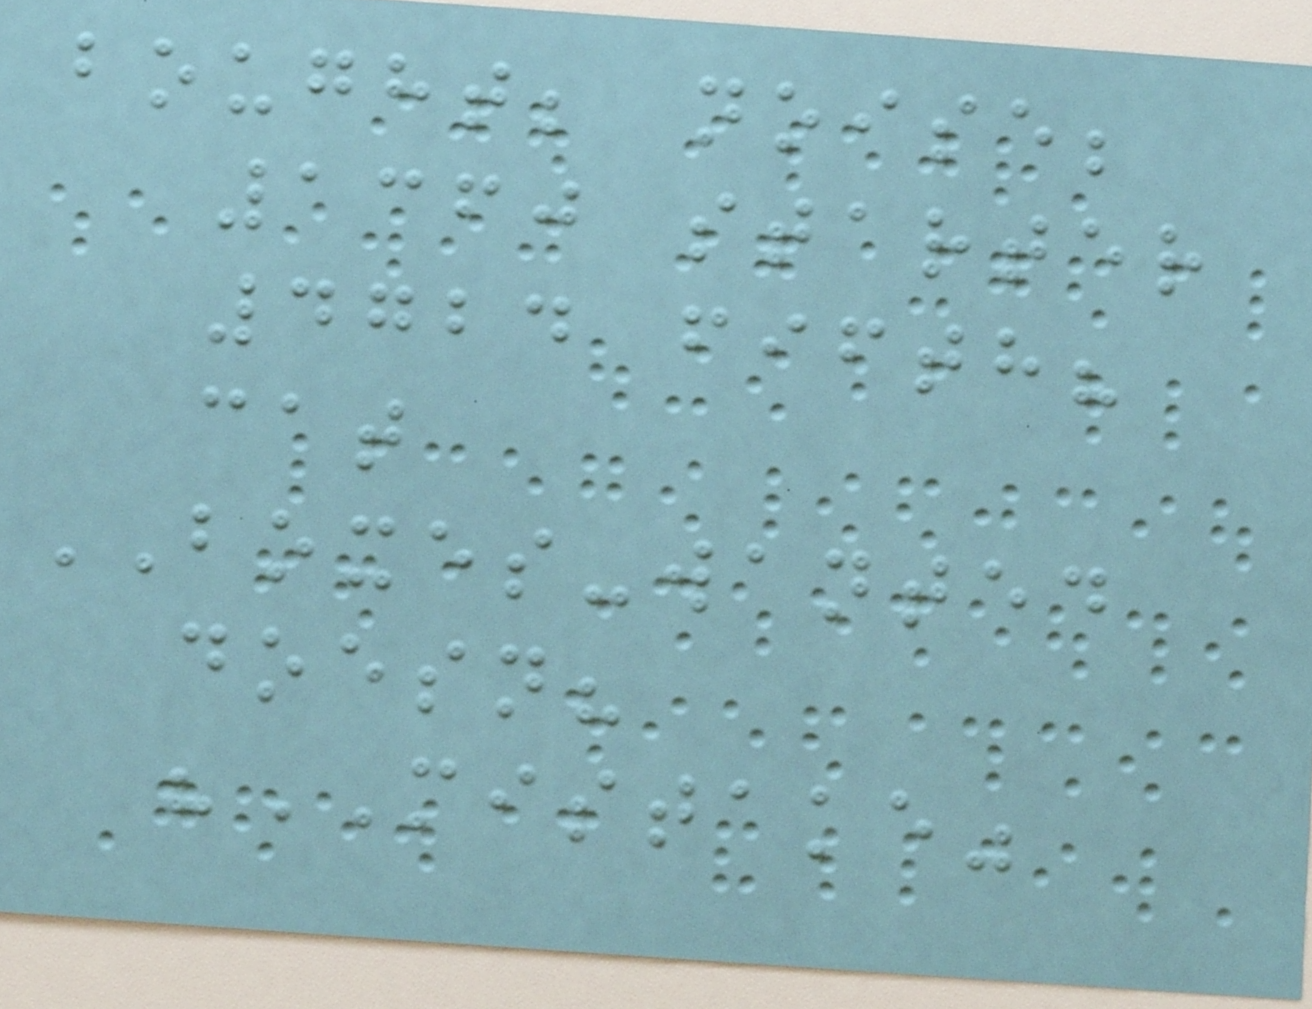bought; noise;
1360 starter
4724 fifth?
cat
BOXES-wanted
doesn?
"MISTAKE"
